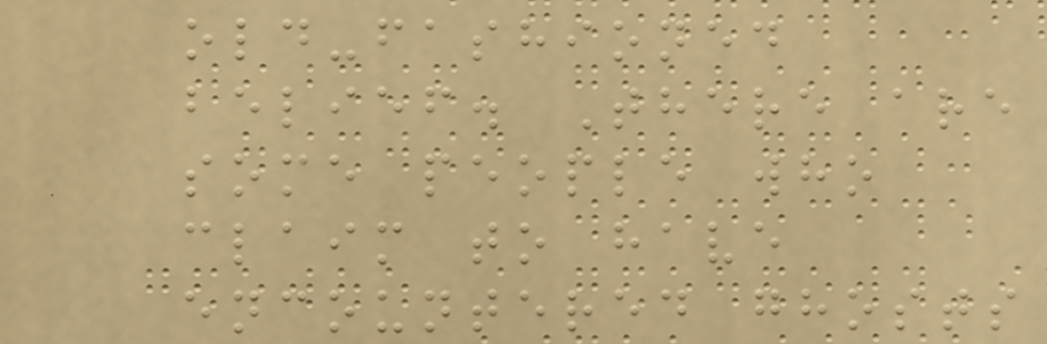old-fashioned
belief. There are
some people who
claim to have
encountered ghosts
